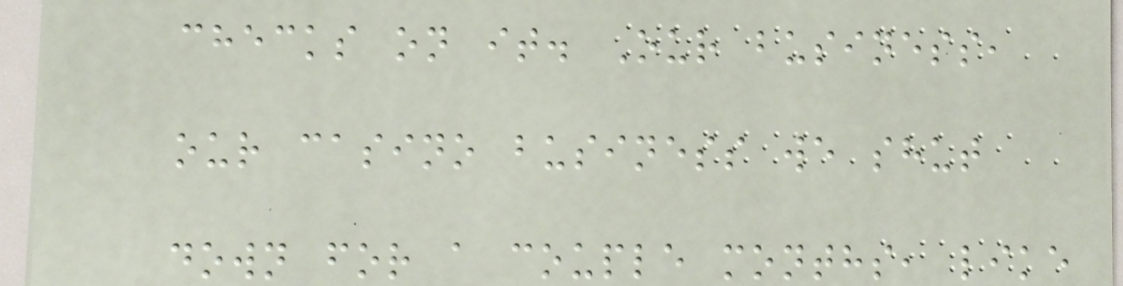checks on it. Our business,
our casino business we shut
down for a couple months, like
